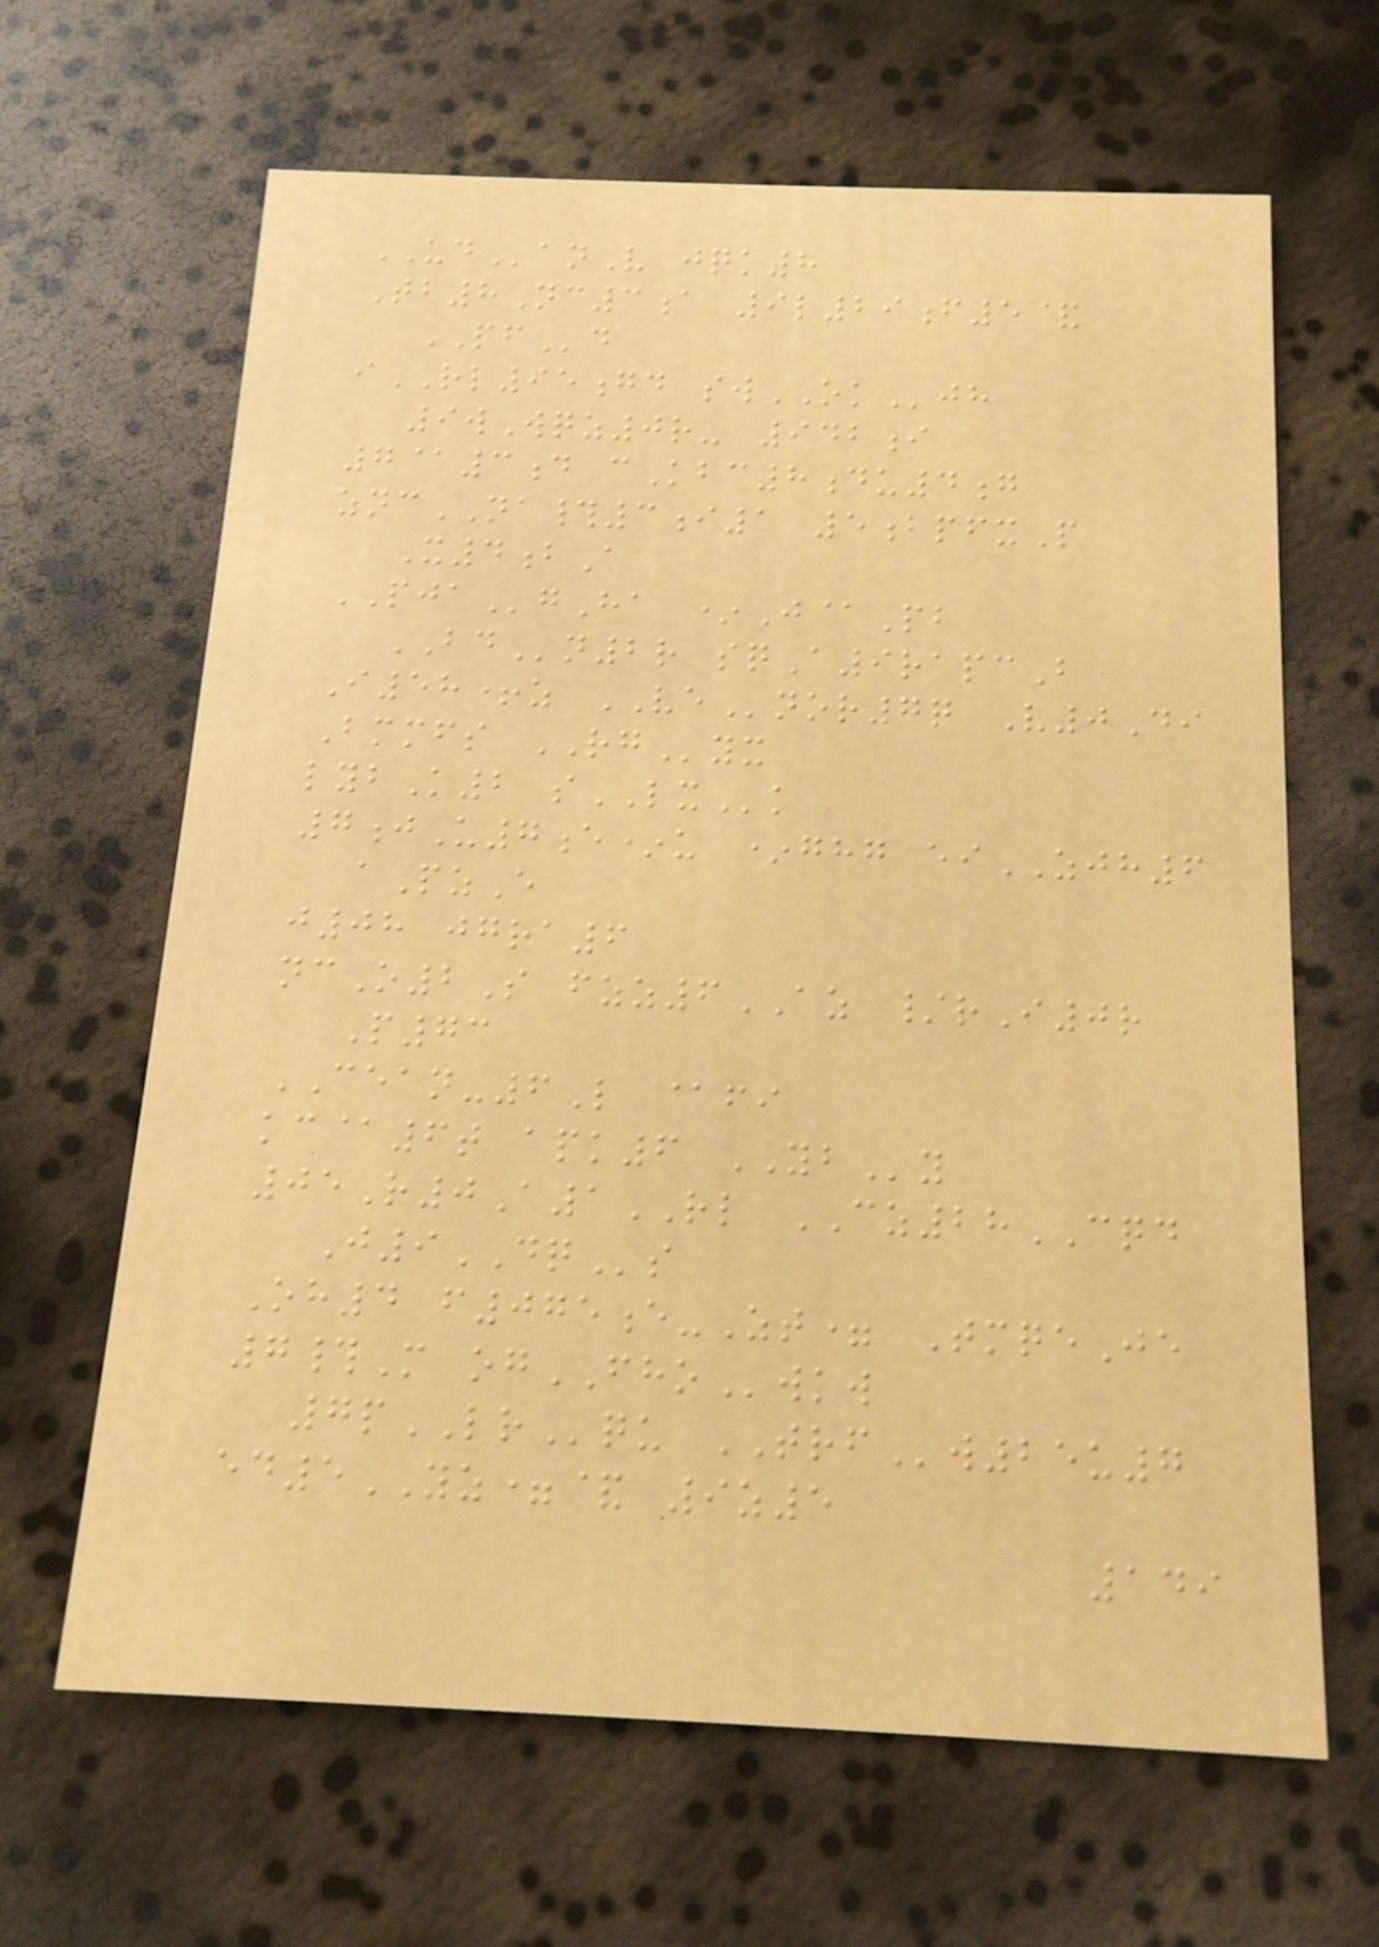UDanV jqk8
Tb8Nc3a 9l29f5&
PFd
iRL95gd swOKjh
9wWqz0r- 942i
7@3d cKbc8du4g
zncNA#3i1 5bpfxP
X4bA
PJAgHa *J@Pb
BDn2r sqA9rapcB
I58+z VEnor7q V0Di
Bmmfs RGyx
lybK2 sLXk
7jU7e*u *ghg eiZJH6
aPzE
j08 jgra6
ncO2S fzz6AZ /rI0r
P73
CEAN-6L @fi
kc@6t apk6 YBy
05R0A1RL CZ28CQD
J9DQs
Oh4 f075e-Zt= TmqeJe
7#M ogFHOwkw
7pLRqu TRFw25u7
ed5YZ=& 9z5
149
